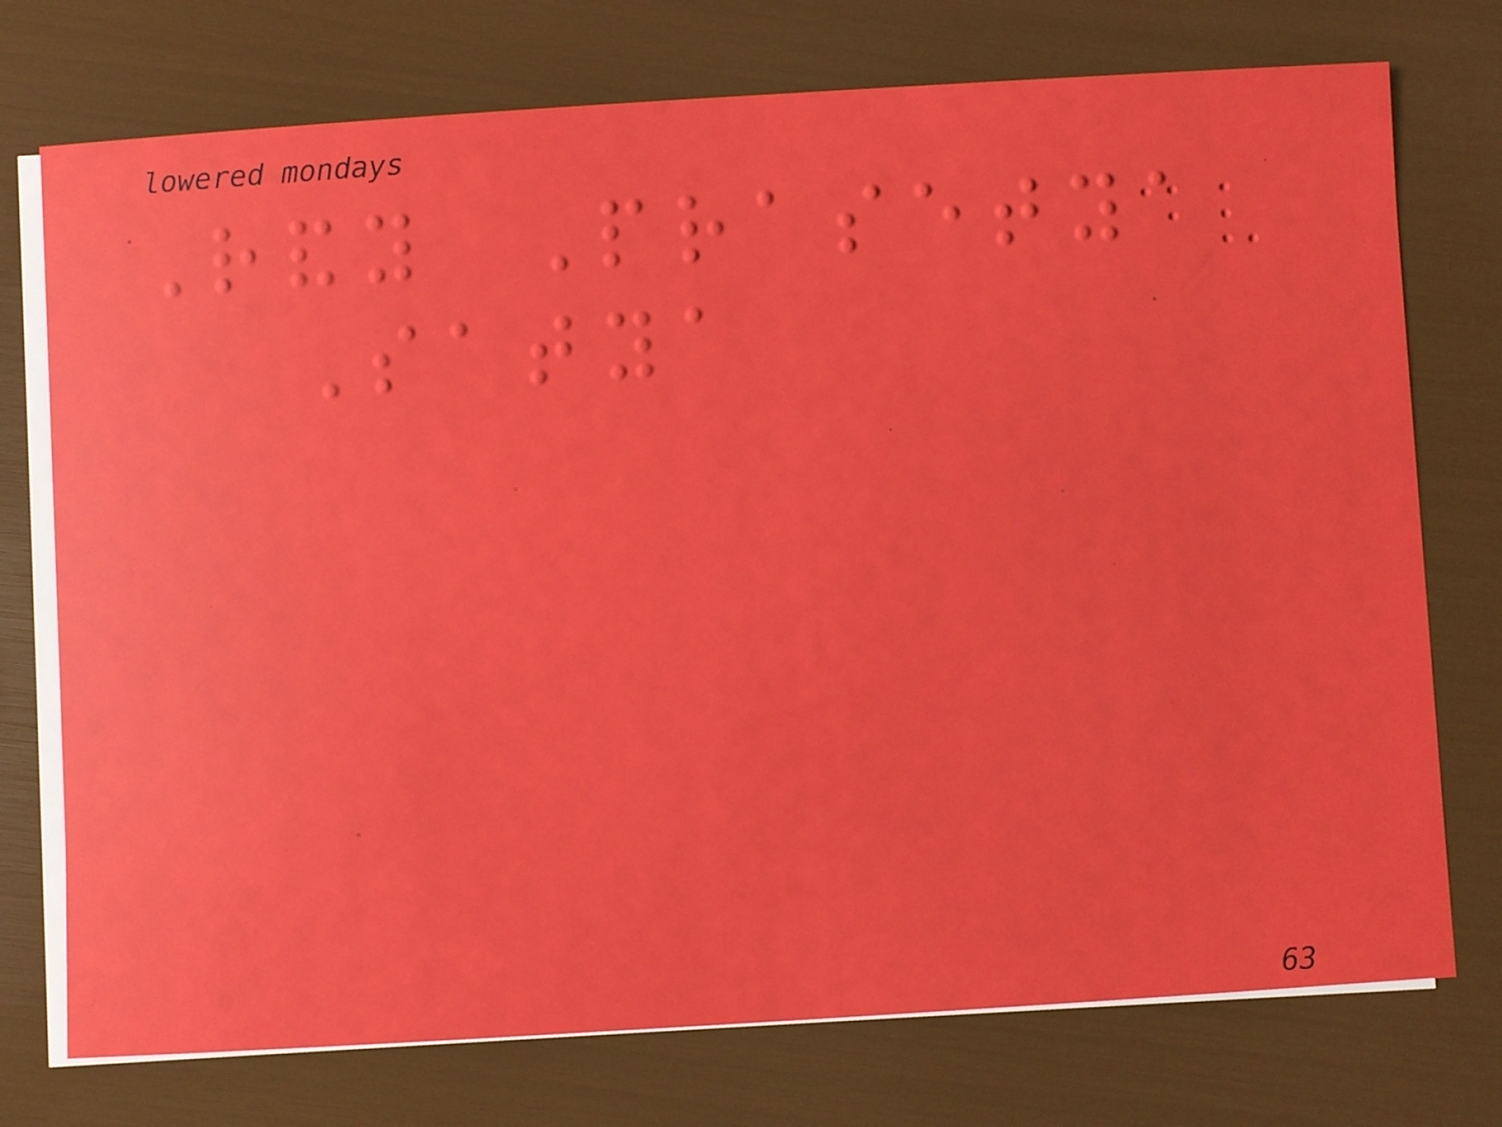Randy Prasetya
Satya
